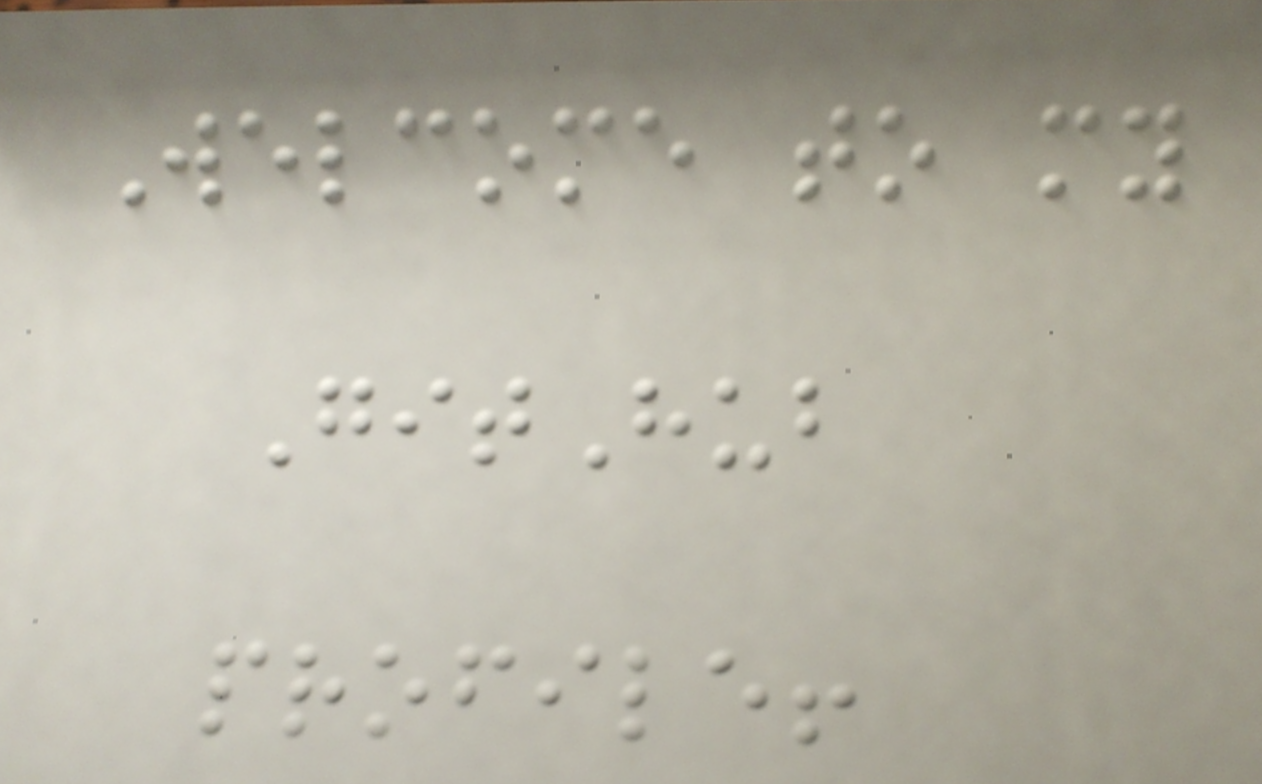Welcome to my
GitHub
profile!
